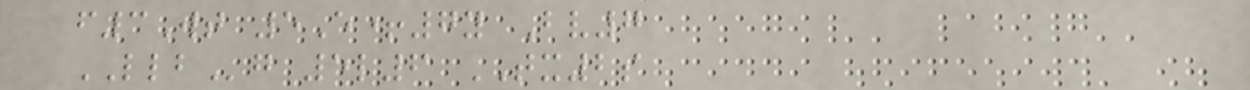f3Wt 5E+7y Bv7
LLBg 5l6 TX2s
